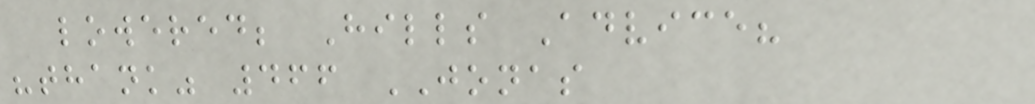lowered; Hills Advice?
"thank" 466 JONAS
